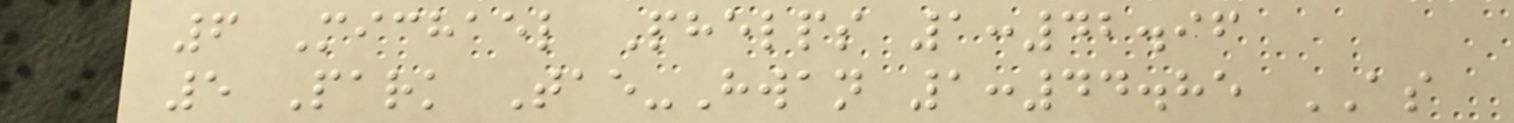6 Michael Phelps 1:42.96
5 Park Tae-Hwan 1:44.85 AS
